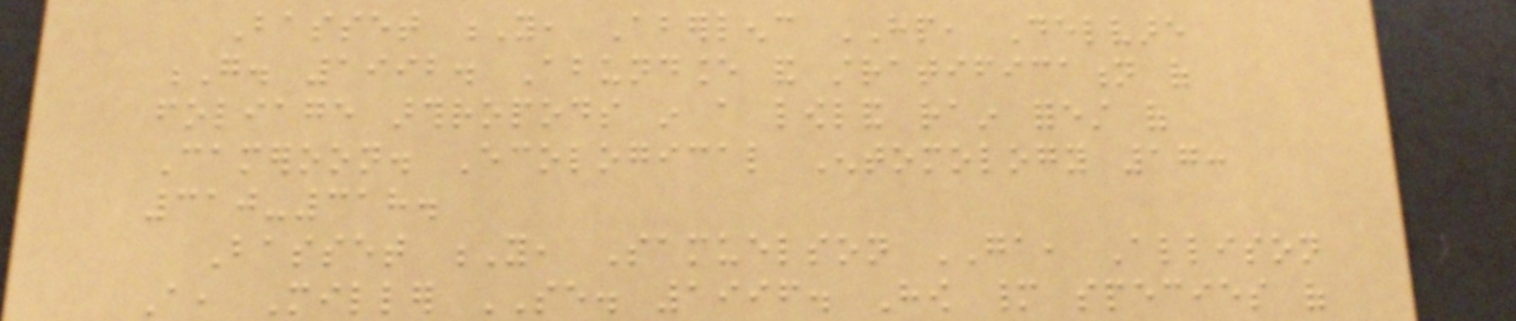Basset Y, Aberlenc HP, Delvare
G. 1992. Abundance and stratification of
foliage arthropods in a lowland rain forest of
Cameroon. Ecological Entomology 17:
310-318.
Basset Y, Samuelson GA, Allison
A, Miller SE. 1996. How many species of
